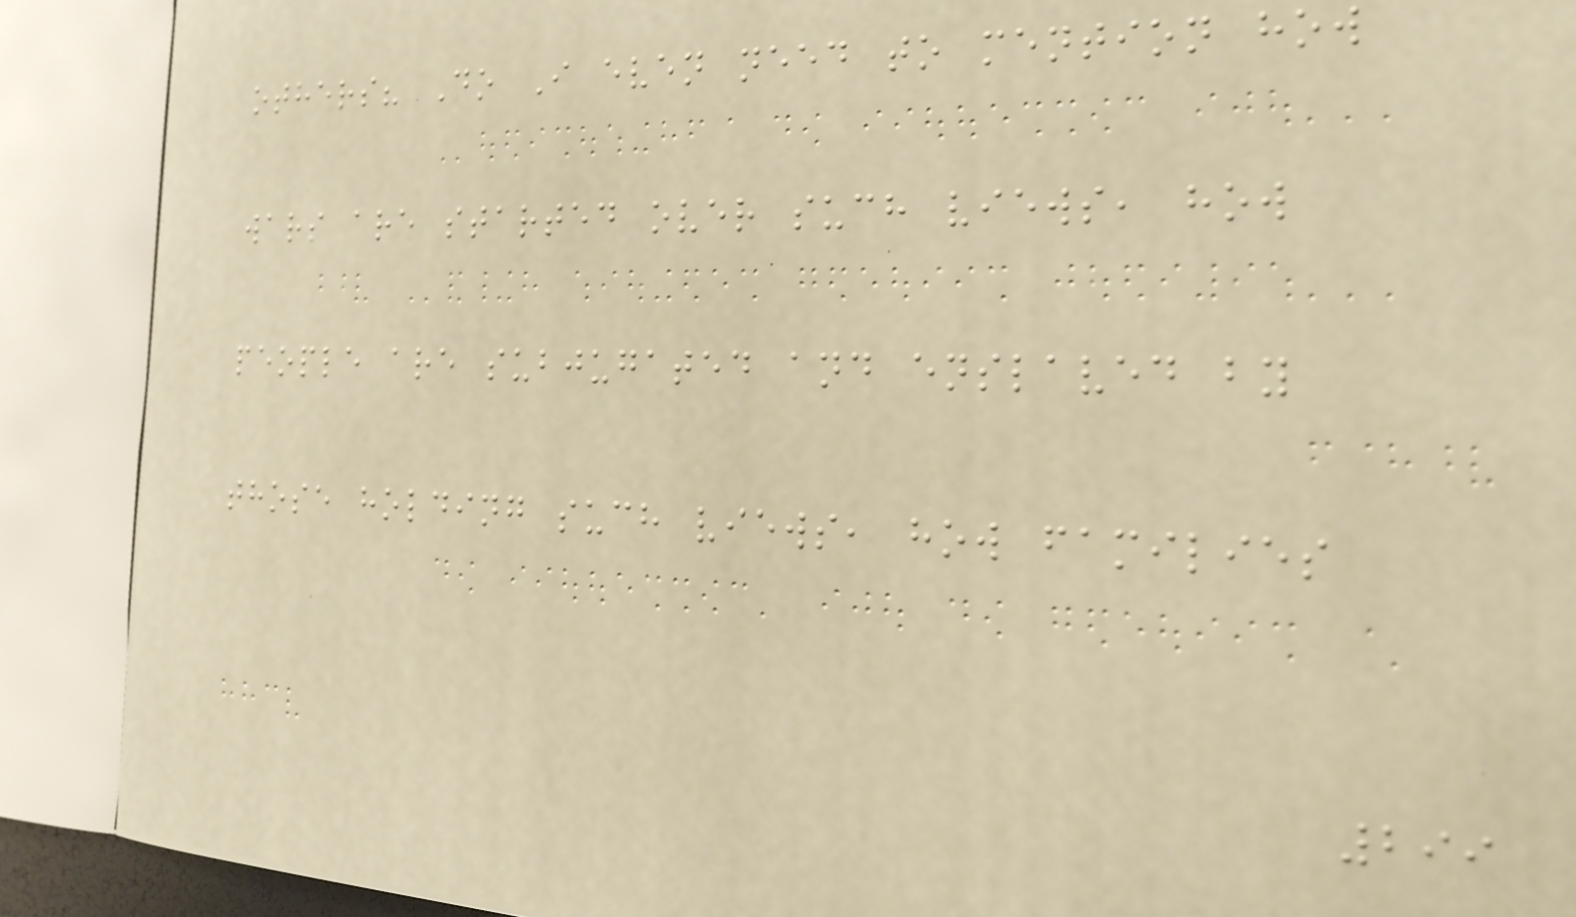others? Do I even need to mention how
wars are started over such views, how
people are subjugated and enslaved by
those holding such views, how families
299
